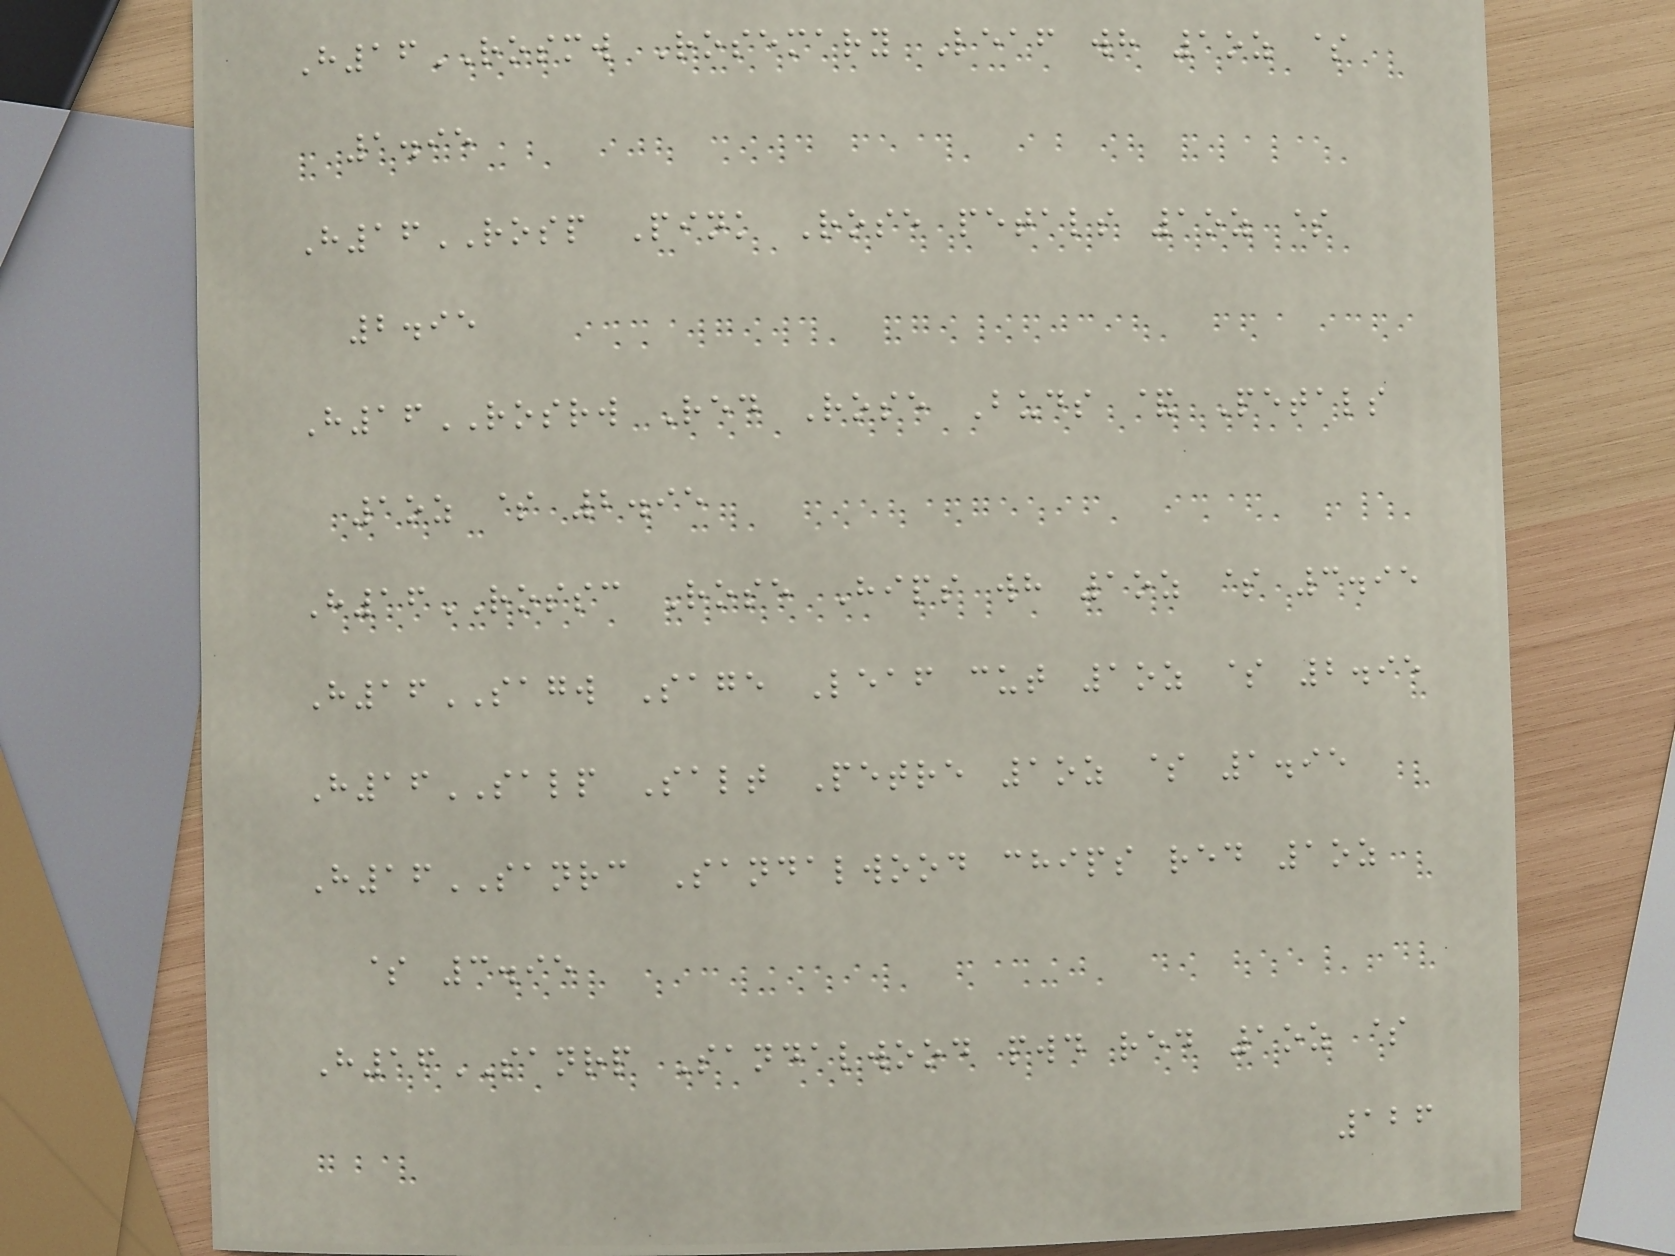H16ROSMW Rosemary Leaf wh 1oz $
1.95
H16ROSP Pink Rose petals 1oz $
2.95
H16ROSRW Red Rose Buds & Petals
1oz $ 2.95
H16ROSSC Rose Hips wh 1oz $ 3.95
H16SAGW Sage Leaf cut 1oz $ 2.95
H16SALP Salt Petre 1oz $ 1.95
H16SANRC Sandalwood chips red 1oz
$ 3.95
H16SANRP Sandalwood pwd red 1oz $
126
